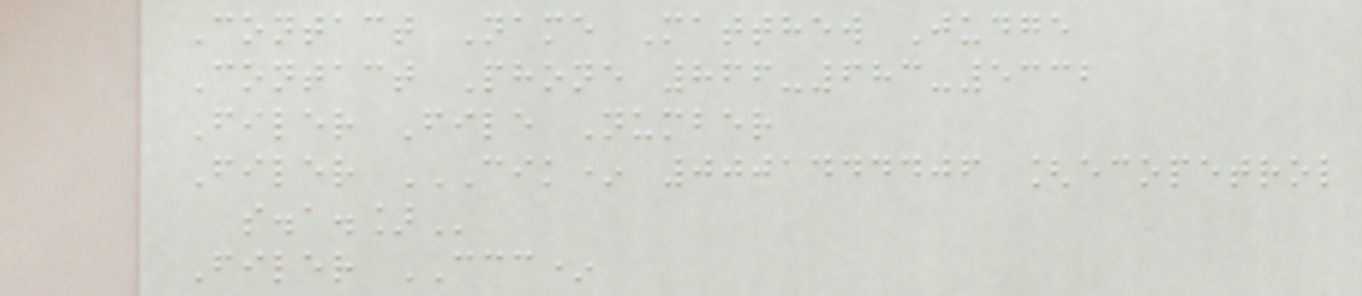Contact Name Matthew Judge
Contact Phone 866-683-5332
Filer File Number
Filer CIK* 0001444406 [ECOPETROL
S.A.]
Filer CCC*
